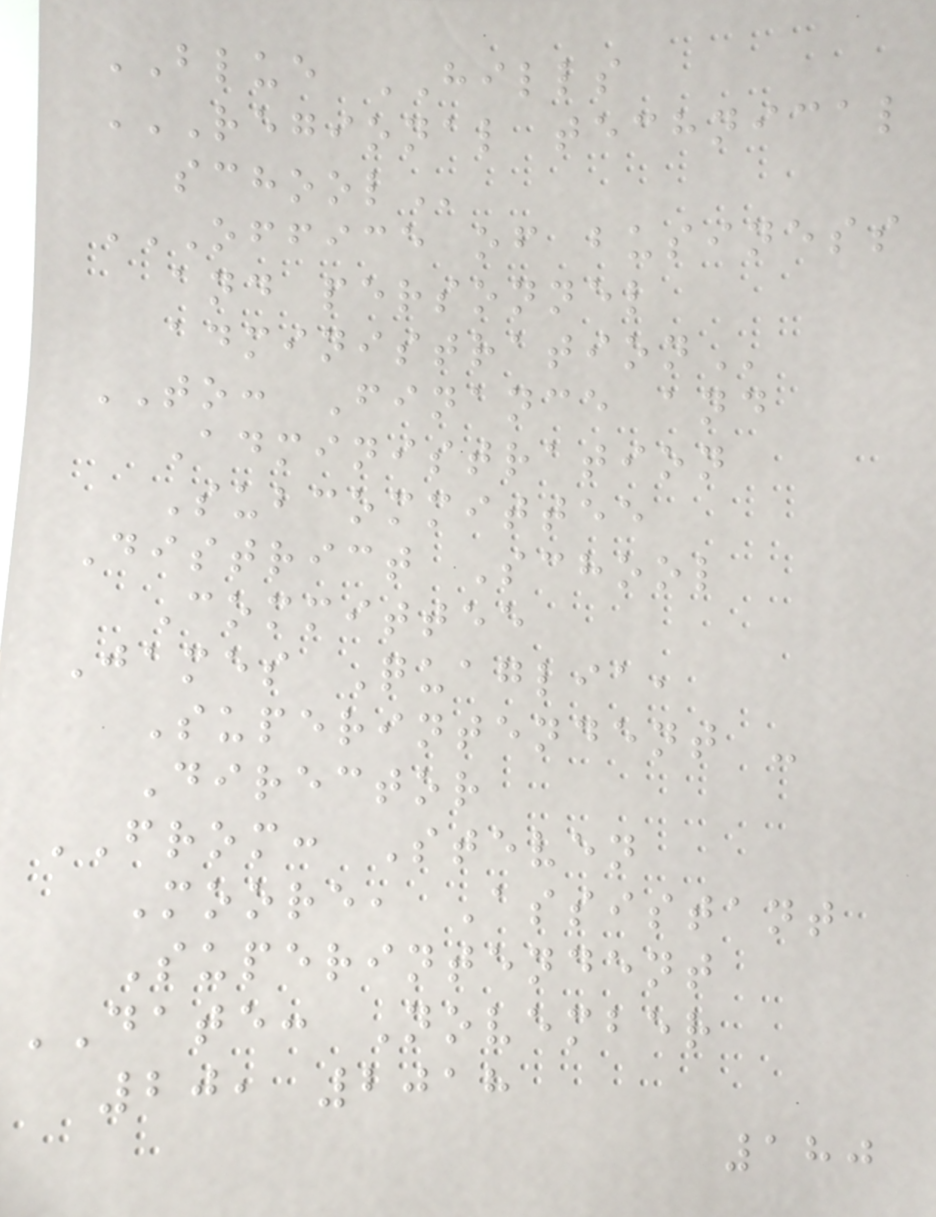BLUE HILLS
REGIONAL TECHNICAL
SCHOOL
OFFICE OF BUSINESS
AND PERSONNEL
ADMINISTRATION
TO: Finance and
Administration
Subcommittee
District School
Committee
James Quaglia,
Superintendent -
Director
FROM: Steven
Moore, Assistant
Superintendent
DATE: November
20, 2018
180
